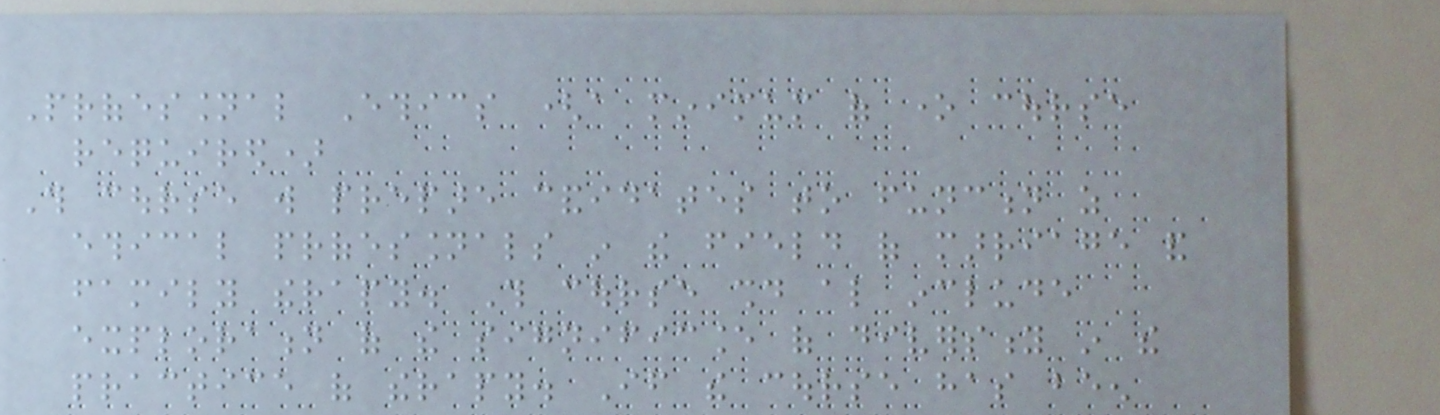Professional Ethics (a minimum of one course
required)
This course will prepare candidates to function as
ethical professionals in the field of marriage and
family therapy. This course should also include
exploration of the significance of diversity in the
practice of therapy. If the course has been
